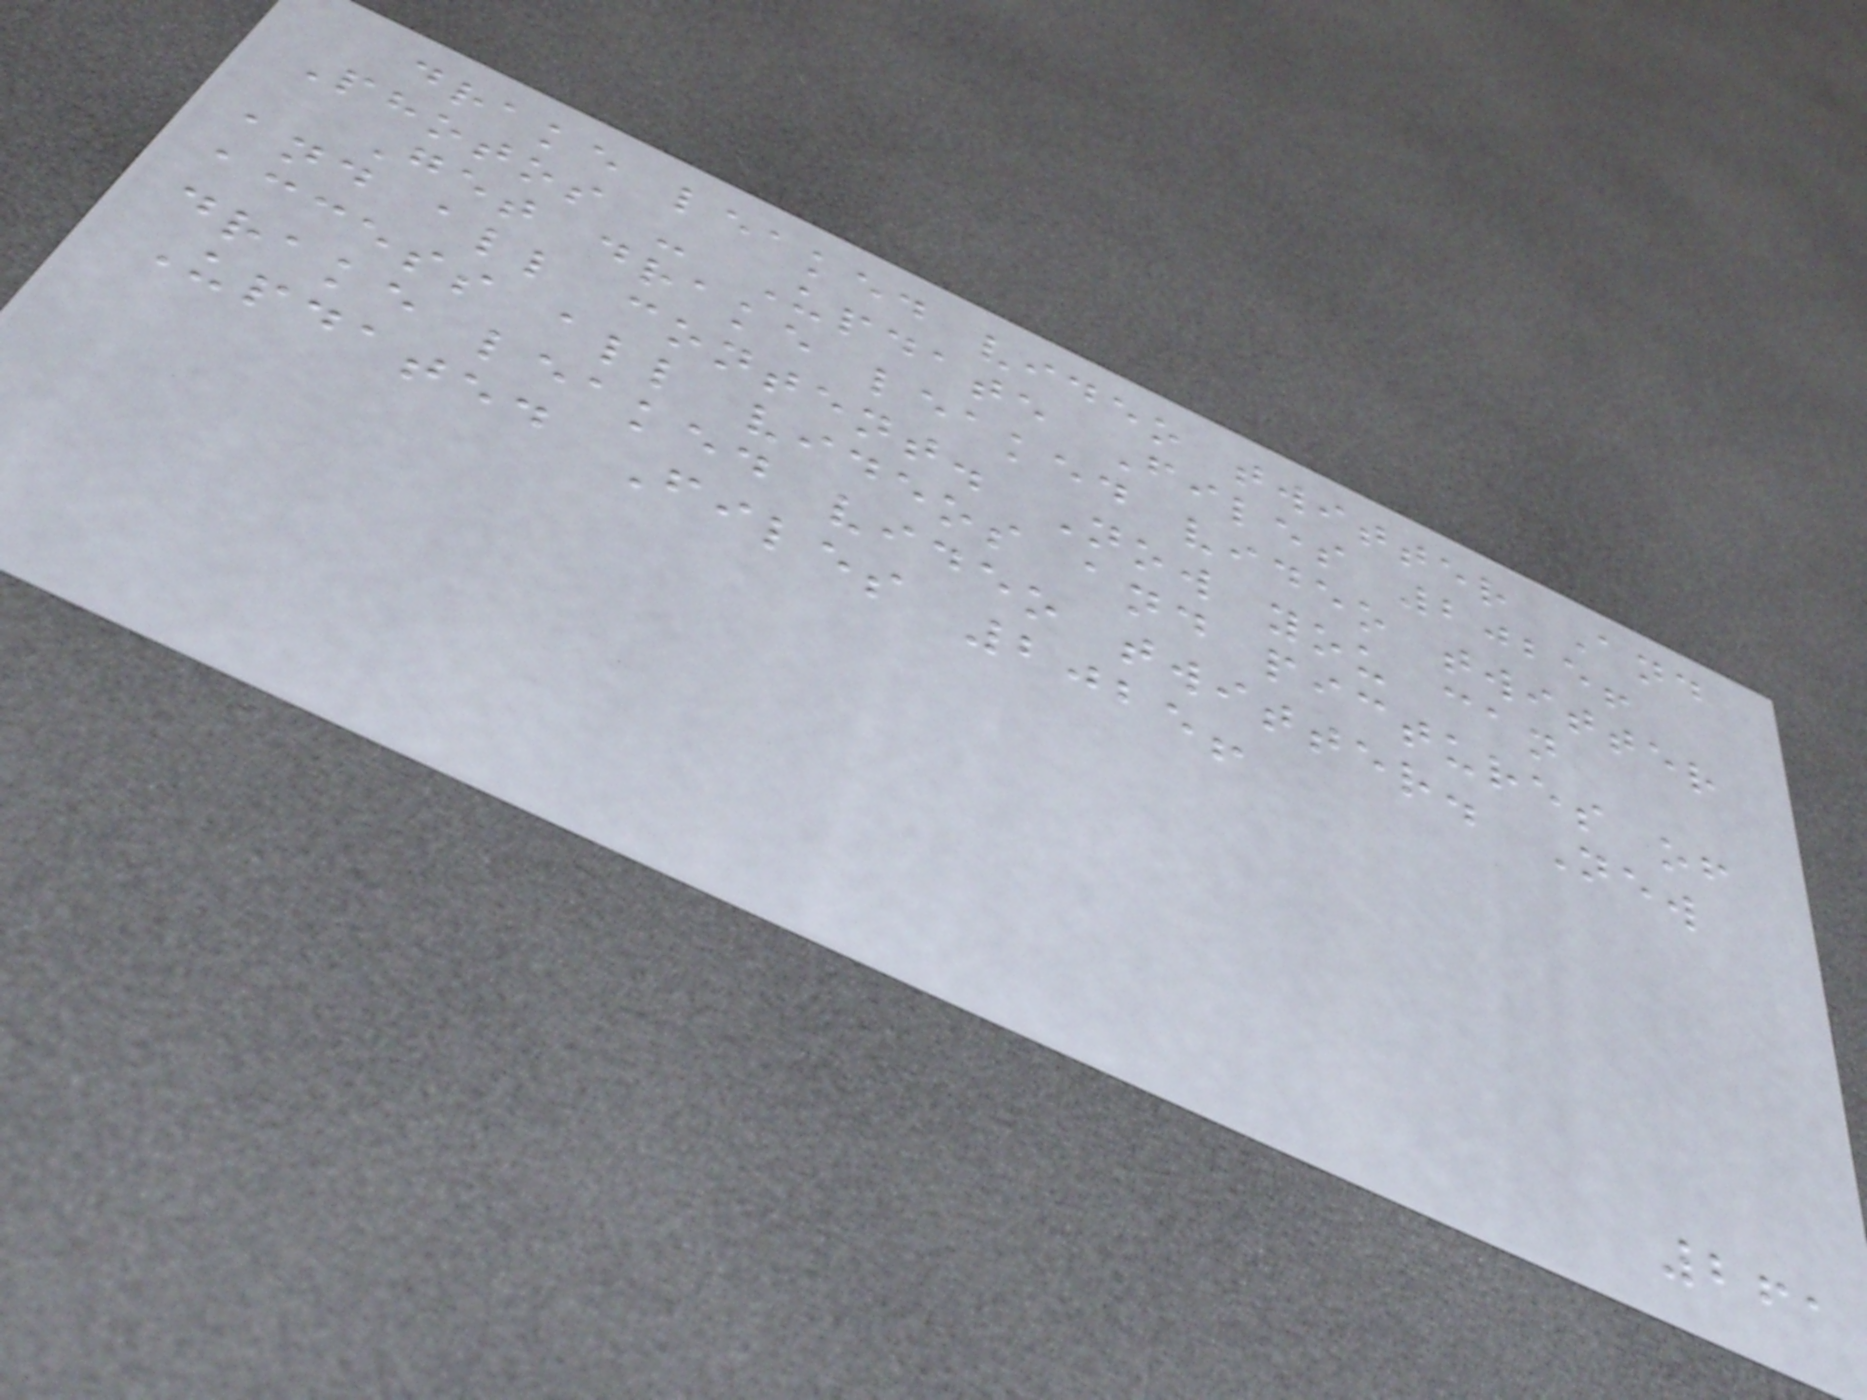drake leaked video twitter And
Photos - Update Files 2025!
Get drake leaked video twitter
and all content. Now you can
access all videos and pictures of
drake leaked video twitter. New
Updated Files 2025!
261
